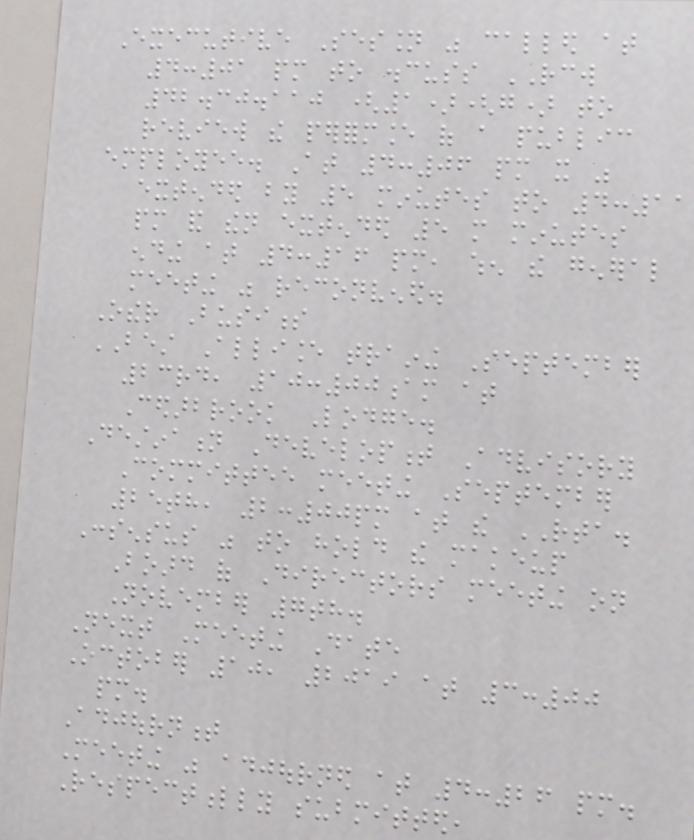Executive Session was called at
4:01 pm to discuss RCW
42.30.110 (1)(g) to
review the performance of a public
employee. At 4:06 pm it was
extended by 5 minutes to 4:11
pm and then extended 5 more minutes
ending at 4:16 pm, when the general
meeting was reconvened.
Other Business
BEST Alliance training September
23rd, 10:00am at
Cedarbrook Lodge.
Destination Development Advisory
Committee meeting September
25th, 2:00pm at the RTA.
Consensus was to hold the makeup
Board of Directors meeting on
November 7th.
Next Meeting Date
October 10, 2019 at 3:00
pm.
Adjournment
Meeting was adjourned at 4:26 pm.
Respectfully submitted,
